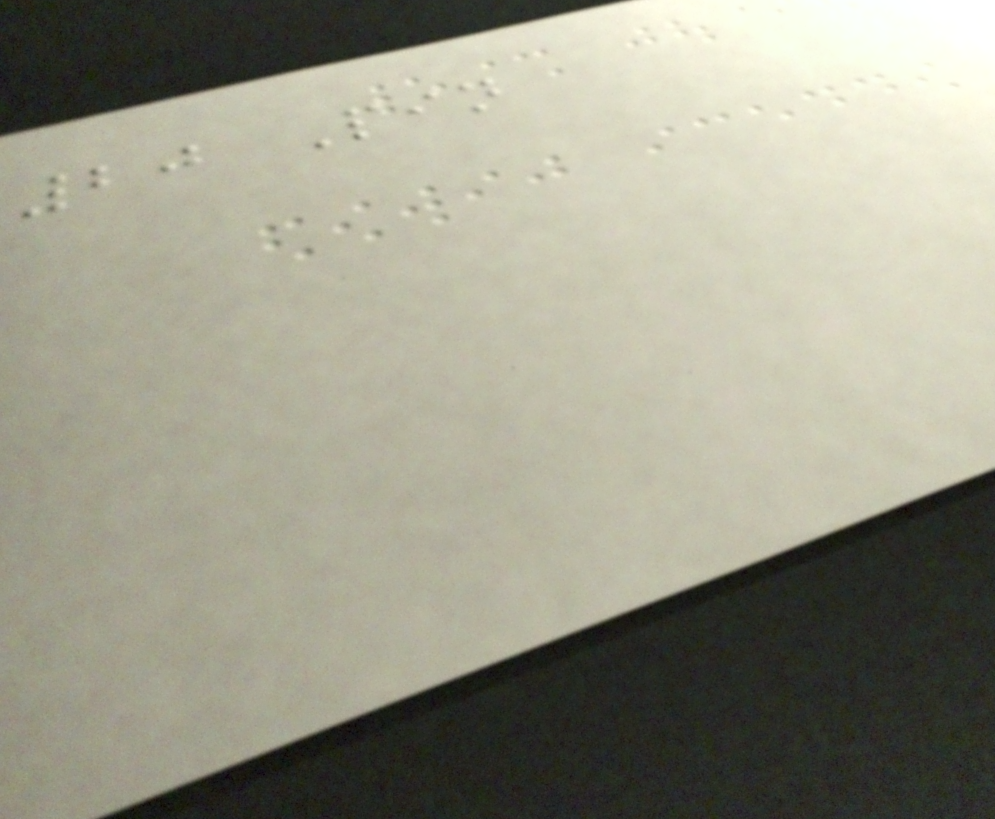20 Pin
